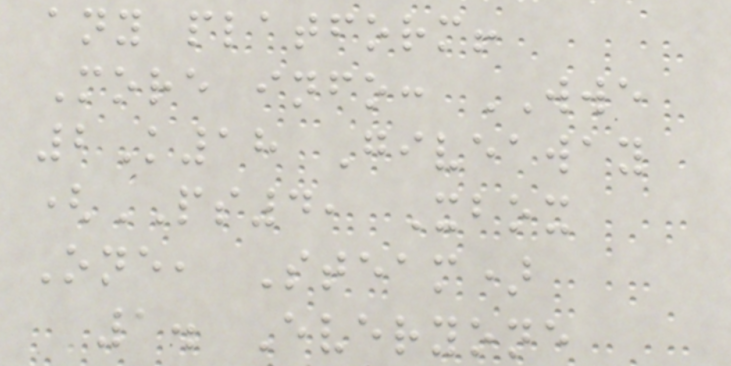any platform!
More info: WWE
2K18 Giveaway
(PS4, Xbox
One, Steam)
1. Everyone
